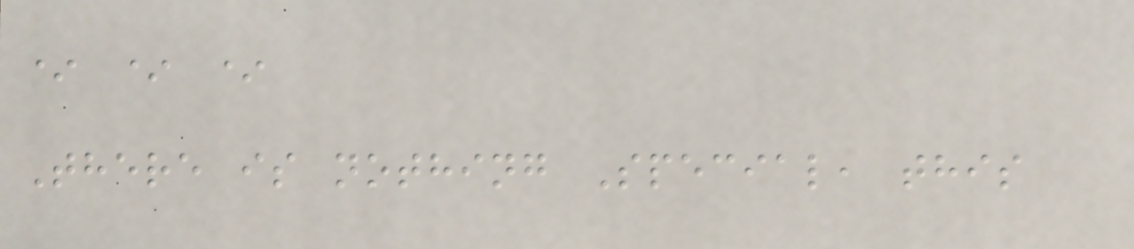* * *
There is nothing Special, this
